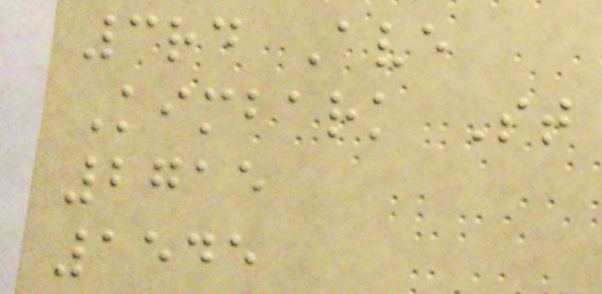3rd Ave
Kimbark St
2715
1545
